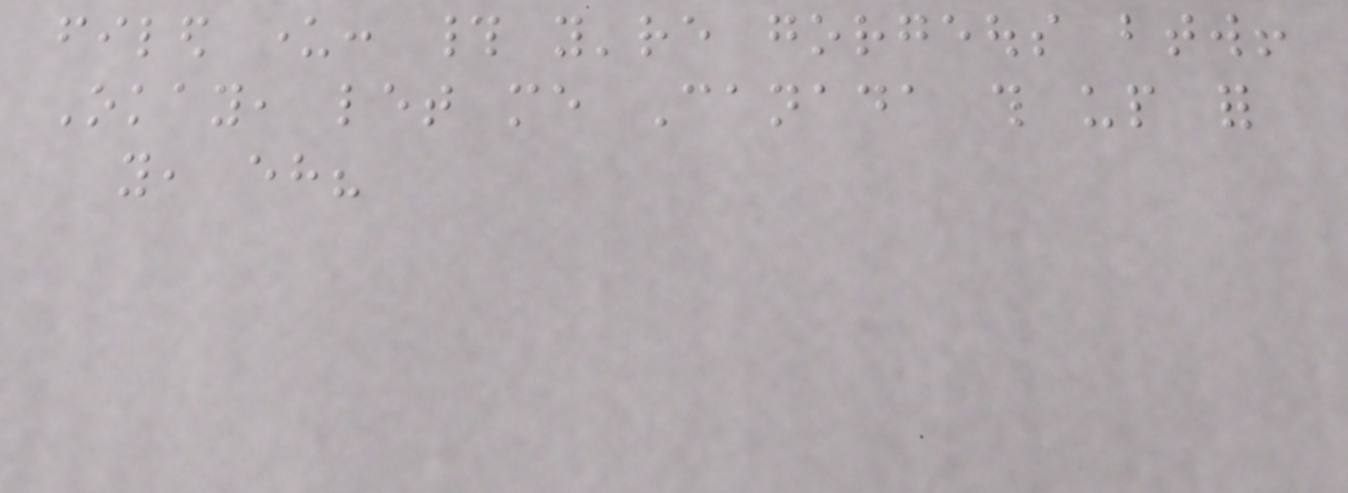filed under: # you're gorgeous btw!
Okay, let me Canada this up for
you, eh?
